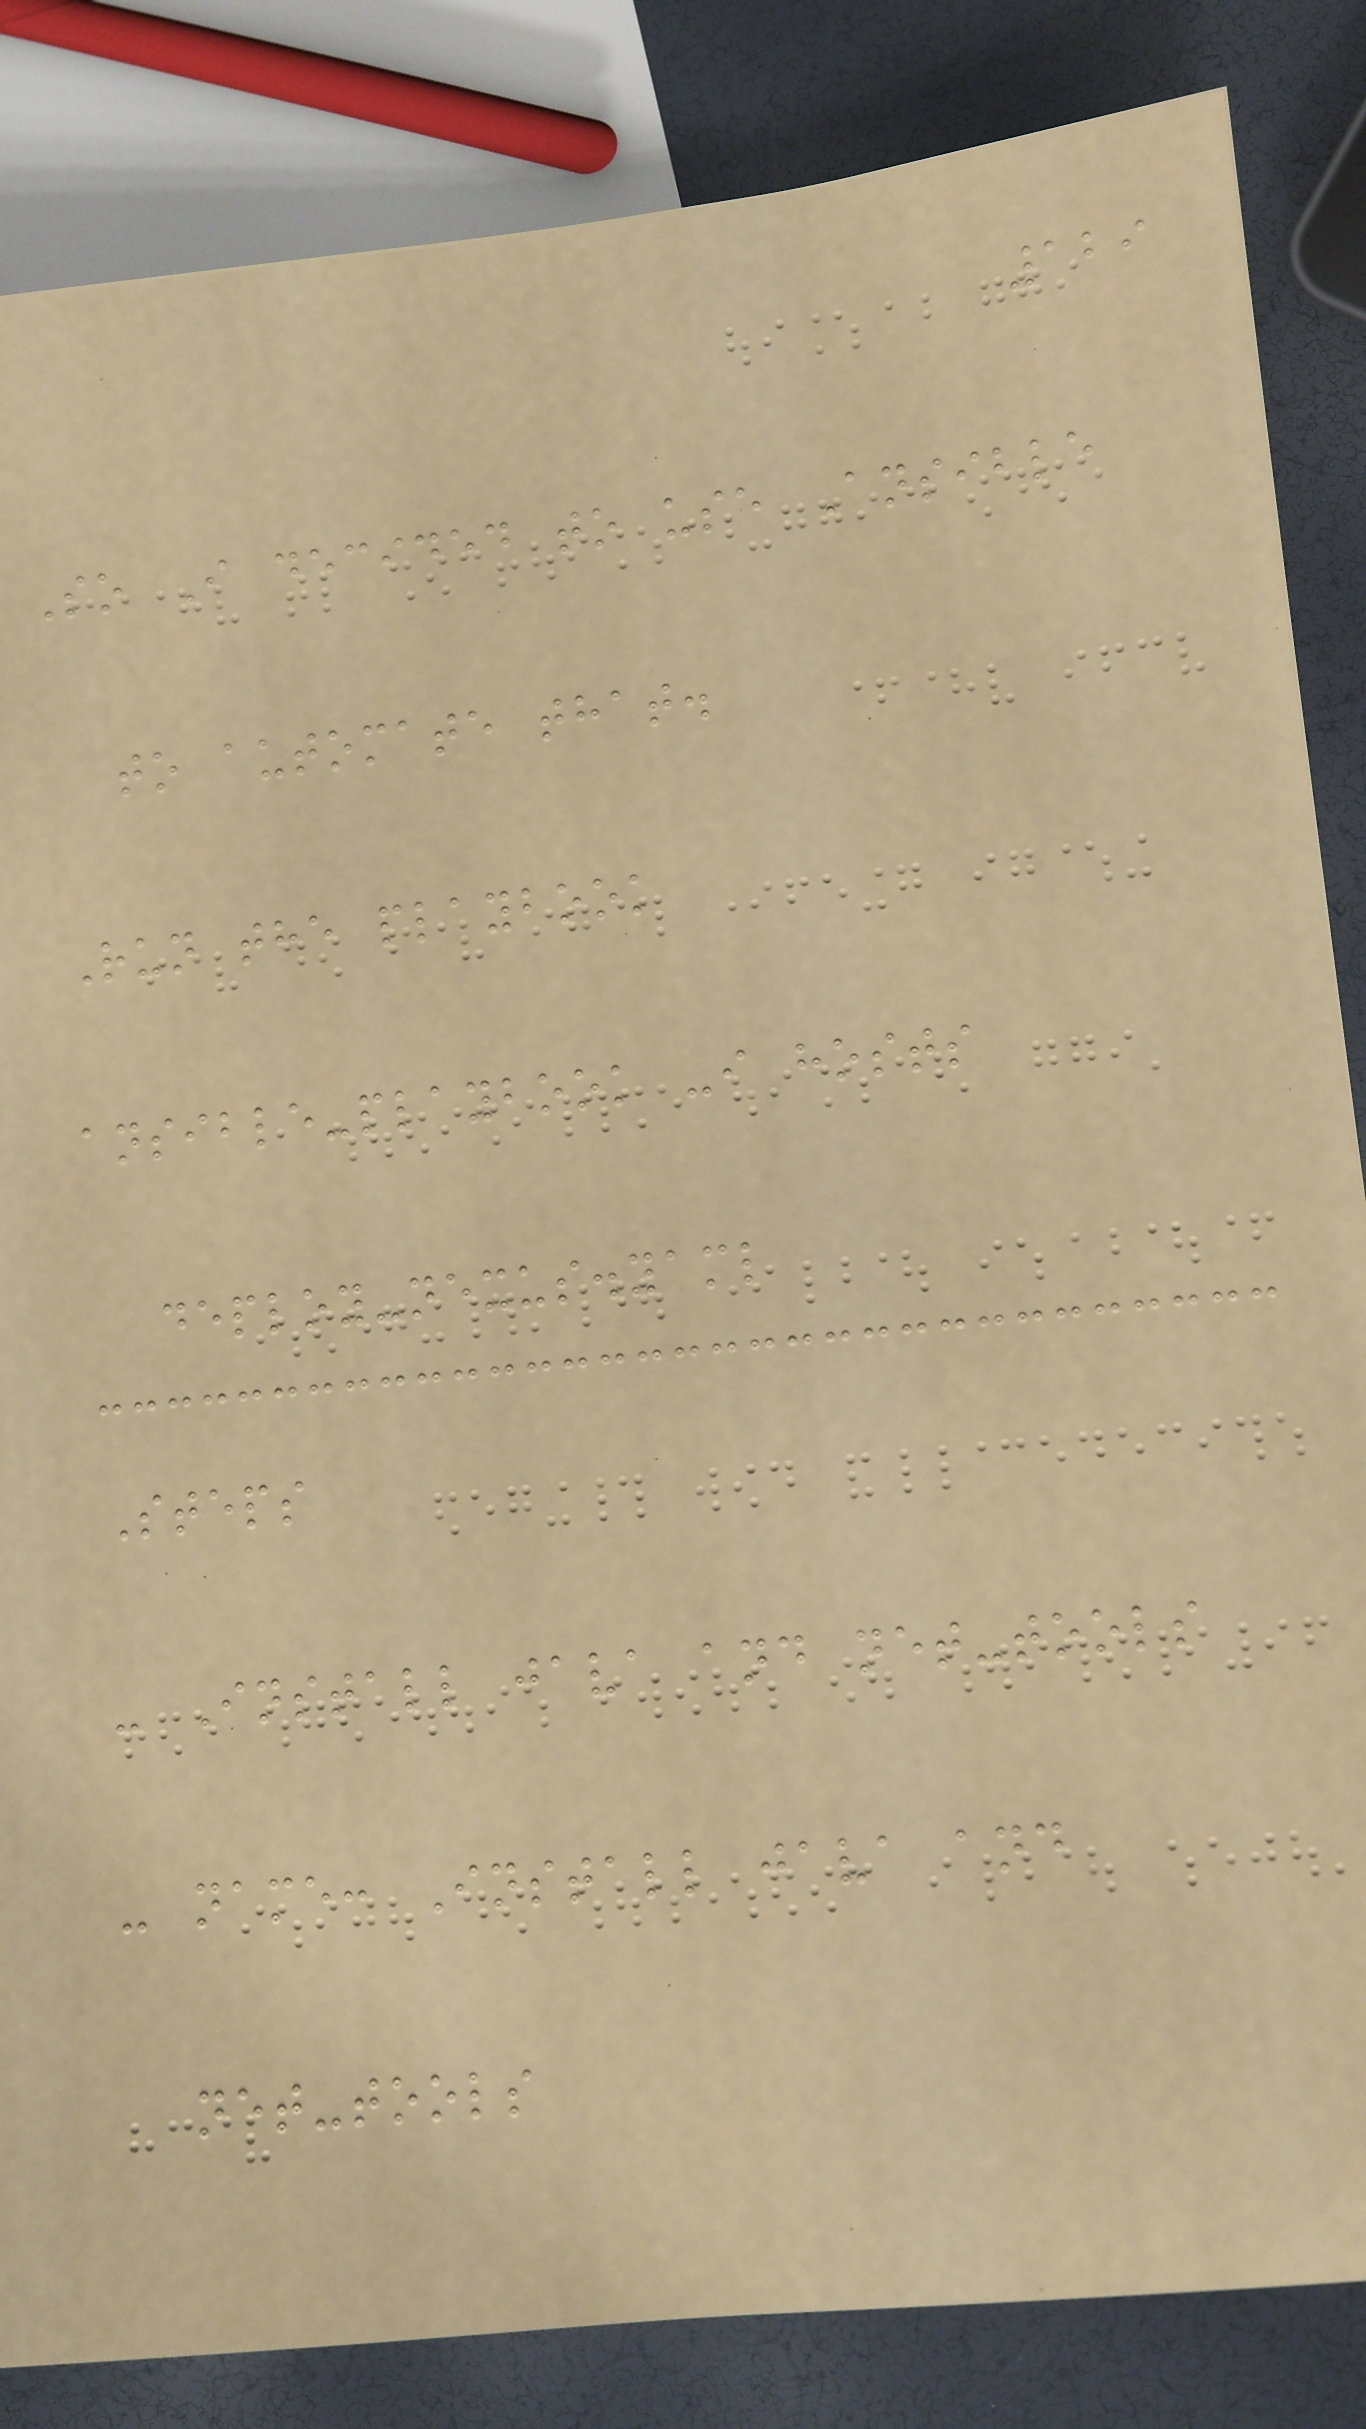129
So I decided to use Ansible
to automate that.
Run the playbook
ansible-playbook -i hosts
deploy-nexus.yaml
Steps
- Install java and net-tools
- name: Install java and
net-tools
